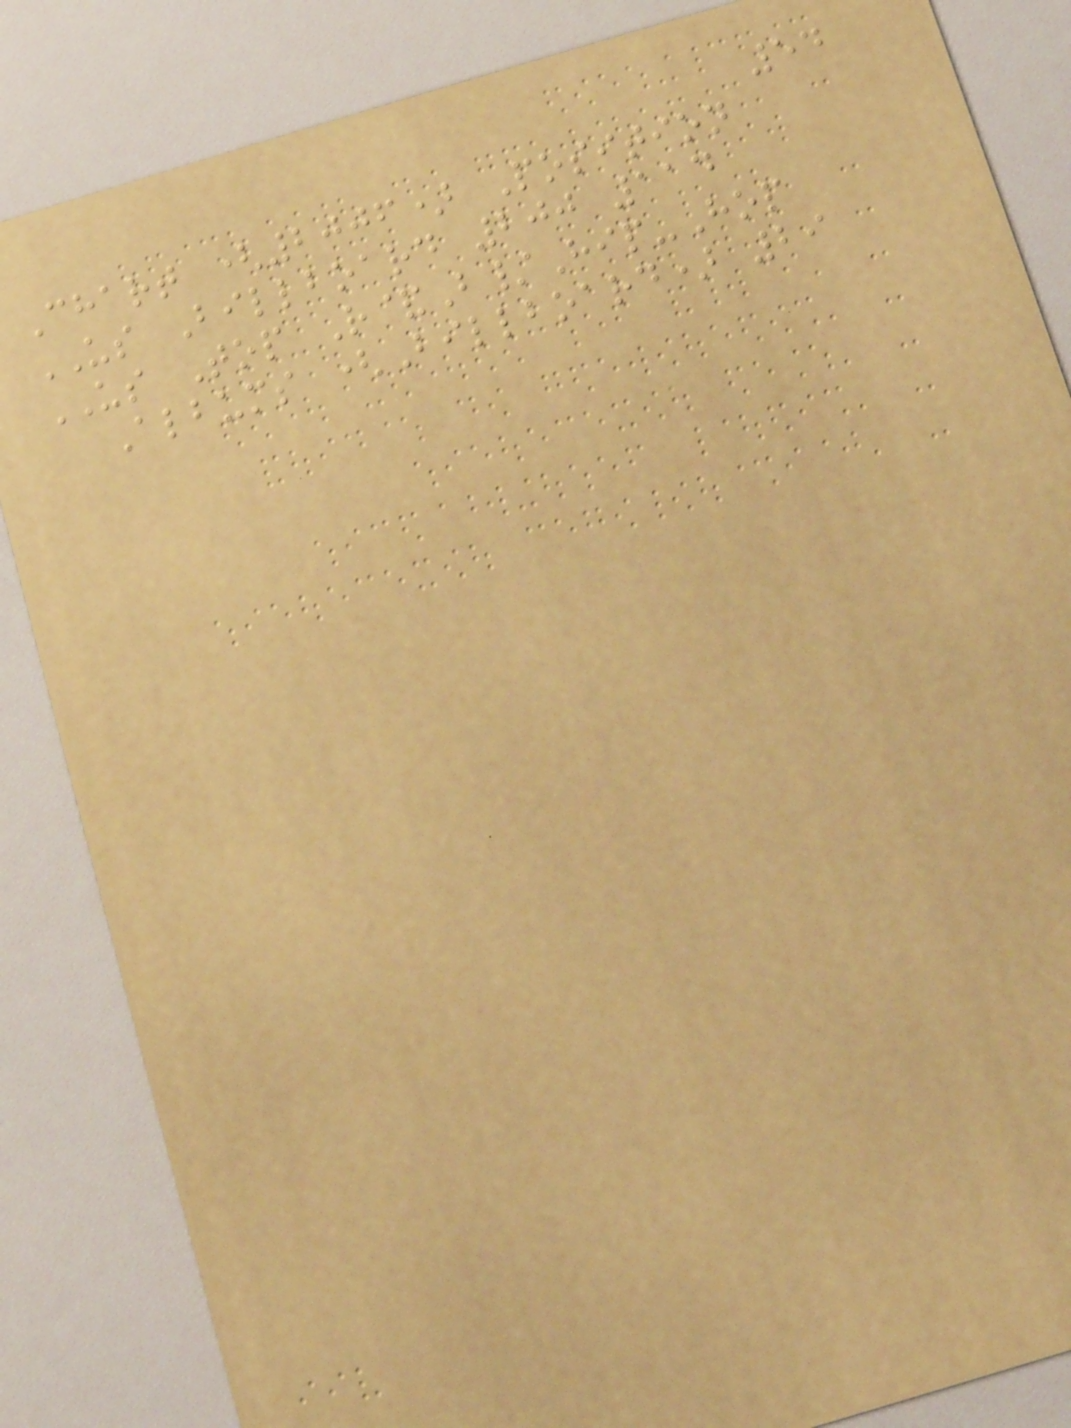54
Chart (2006) Position
US Billboard 200 114
US Top R&B/Hip-Hop
Albums (Billboard) 29
